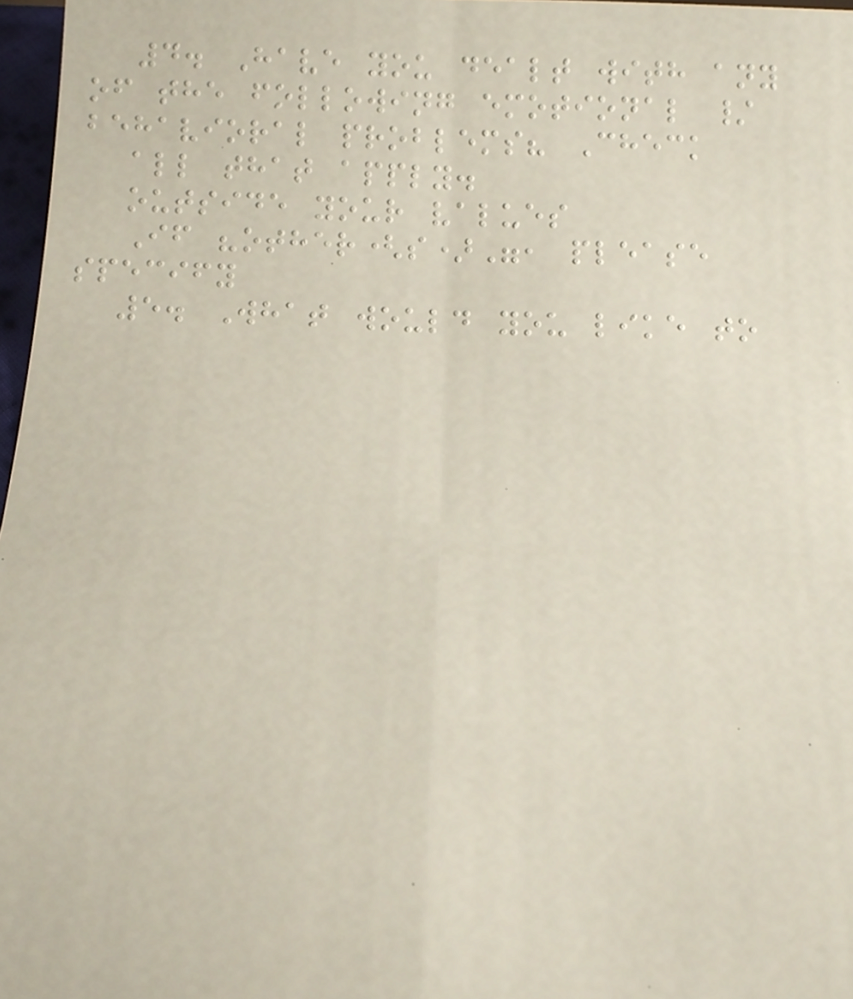4. Have you dealt with any
of the following emotional /
behavioral problems? Check
all that apply.
outside your values
If "other(s)", please
specify
5. What would you like to
